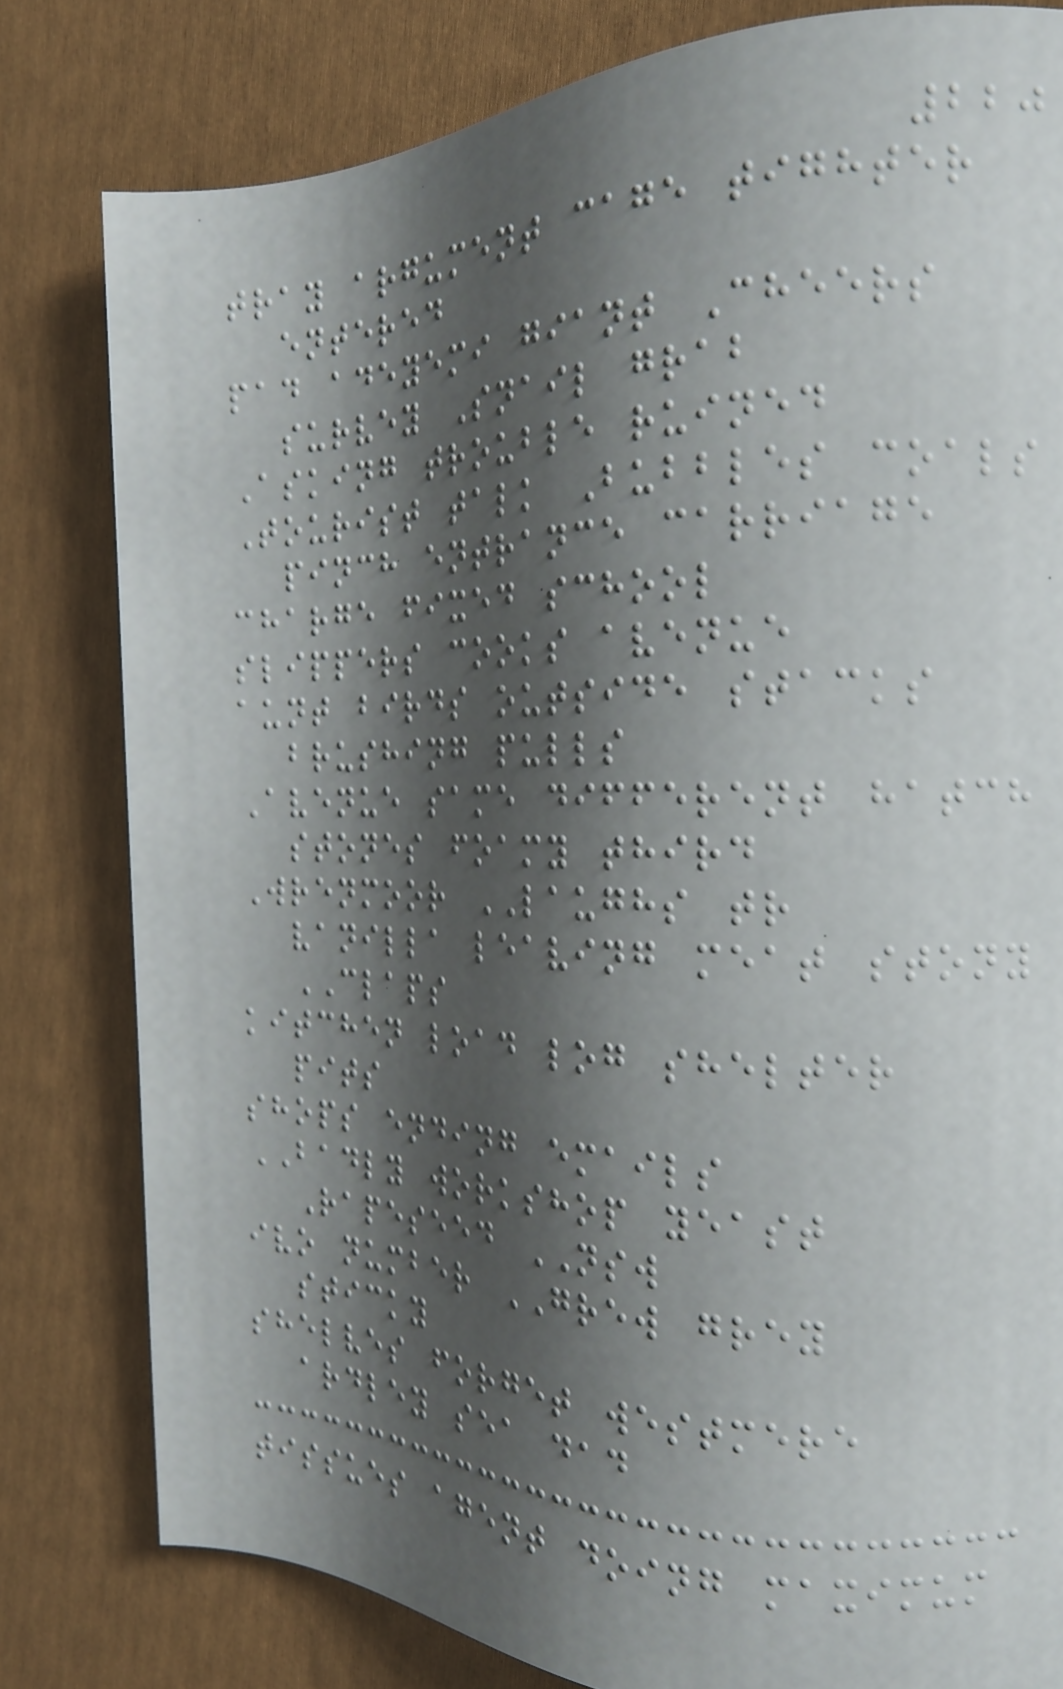220
tray argument cage tighter
entered
pad adeyemi giant Cheers
survey Snail grab
Asking trouble ruined
Tourist talk Bubbles coals
pinch entrance carriage
charge fixed school
slippers cooks avenue
aunt birds outside stacks
brushing pulls
Avenue same different hatch
stones foamy third
Wrenmoor LAUGHS tr
vanilla leaving meat stony
CLAPS
kitchen load log shelter
pits
shops ending emails
BADLY workshop yeast
Rapeseed NSW
ivo number GREW grey
sticky
shelves forget westmere
ardley sea dad
tissues agent doing maximum
